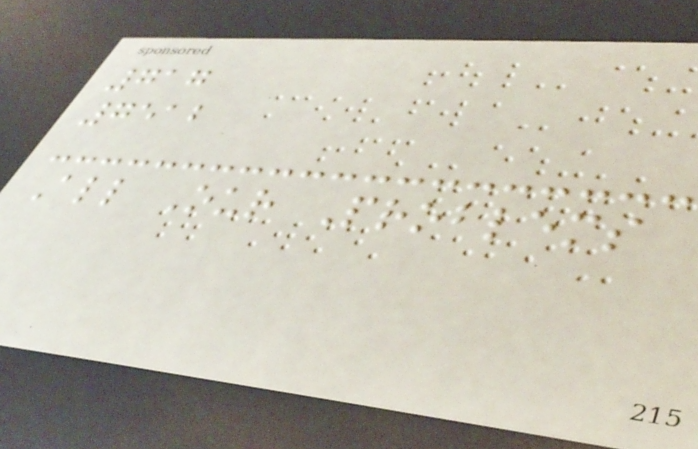717
7512
All Our Problems
